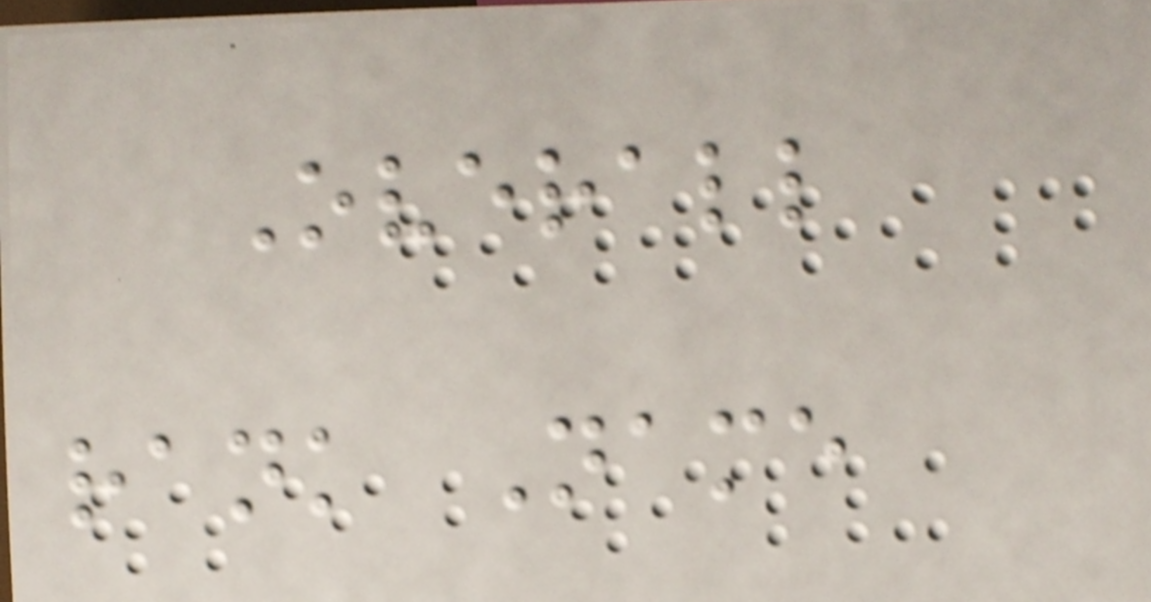Overall
rank Name
